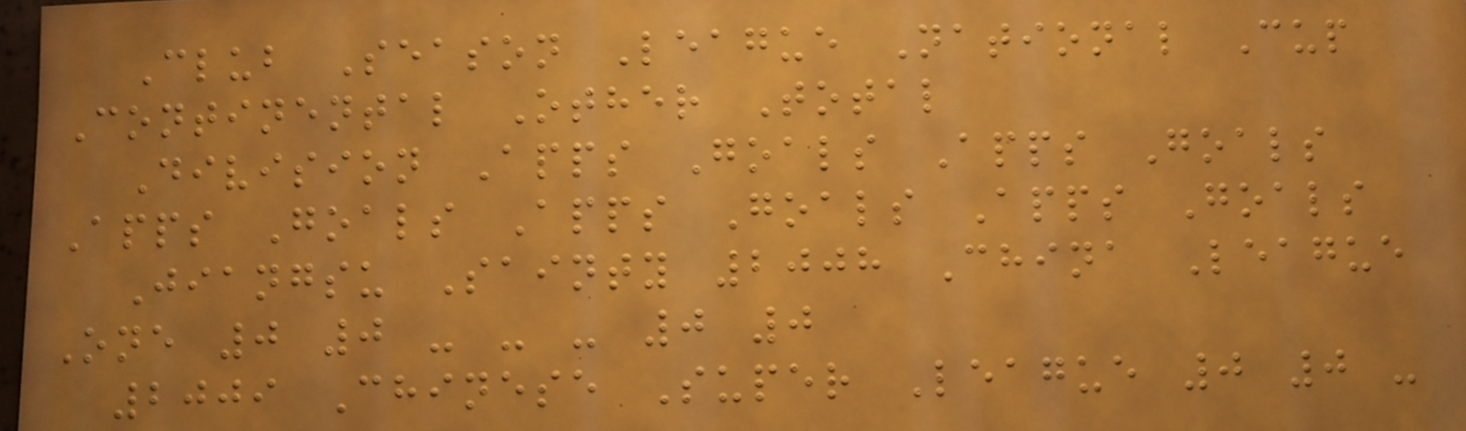Club Season League National Cup
Continental Other Total
Division Apps Goals Apps Goals
Apps Goals Apps Goals Apps Goals
Jiangsu Sainty 2008 China League
One 0 0 - - - 0 0
2009 Chinese Super League 0 0 -
